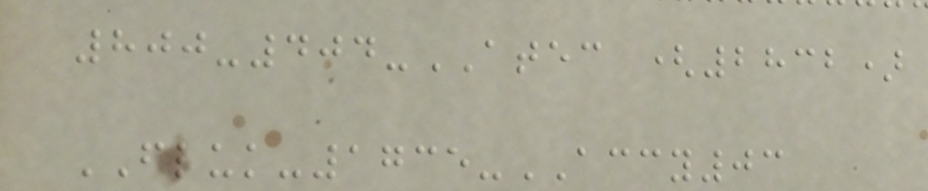800-404-ATEC (2832)
FLUK-1735-ACCY03
